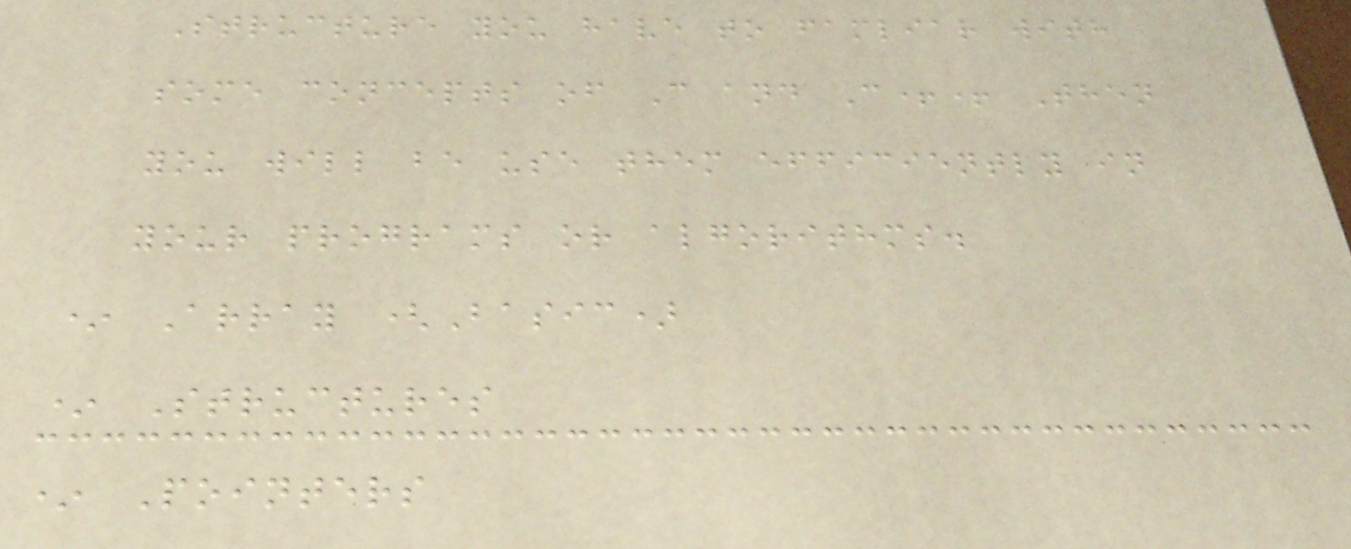Structure you have to famliar with
some concepts of C and C++ Then
you will be use them efficiently in
your programs or algorithms.
* Array (Basic)
* Structures
* Pointers
